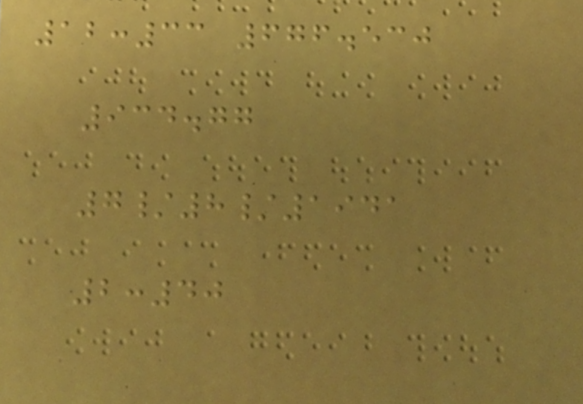12:33 676.530
934.77
7/8/1941
2:40
